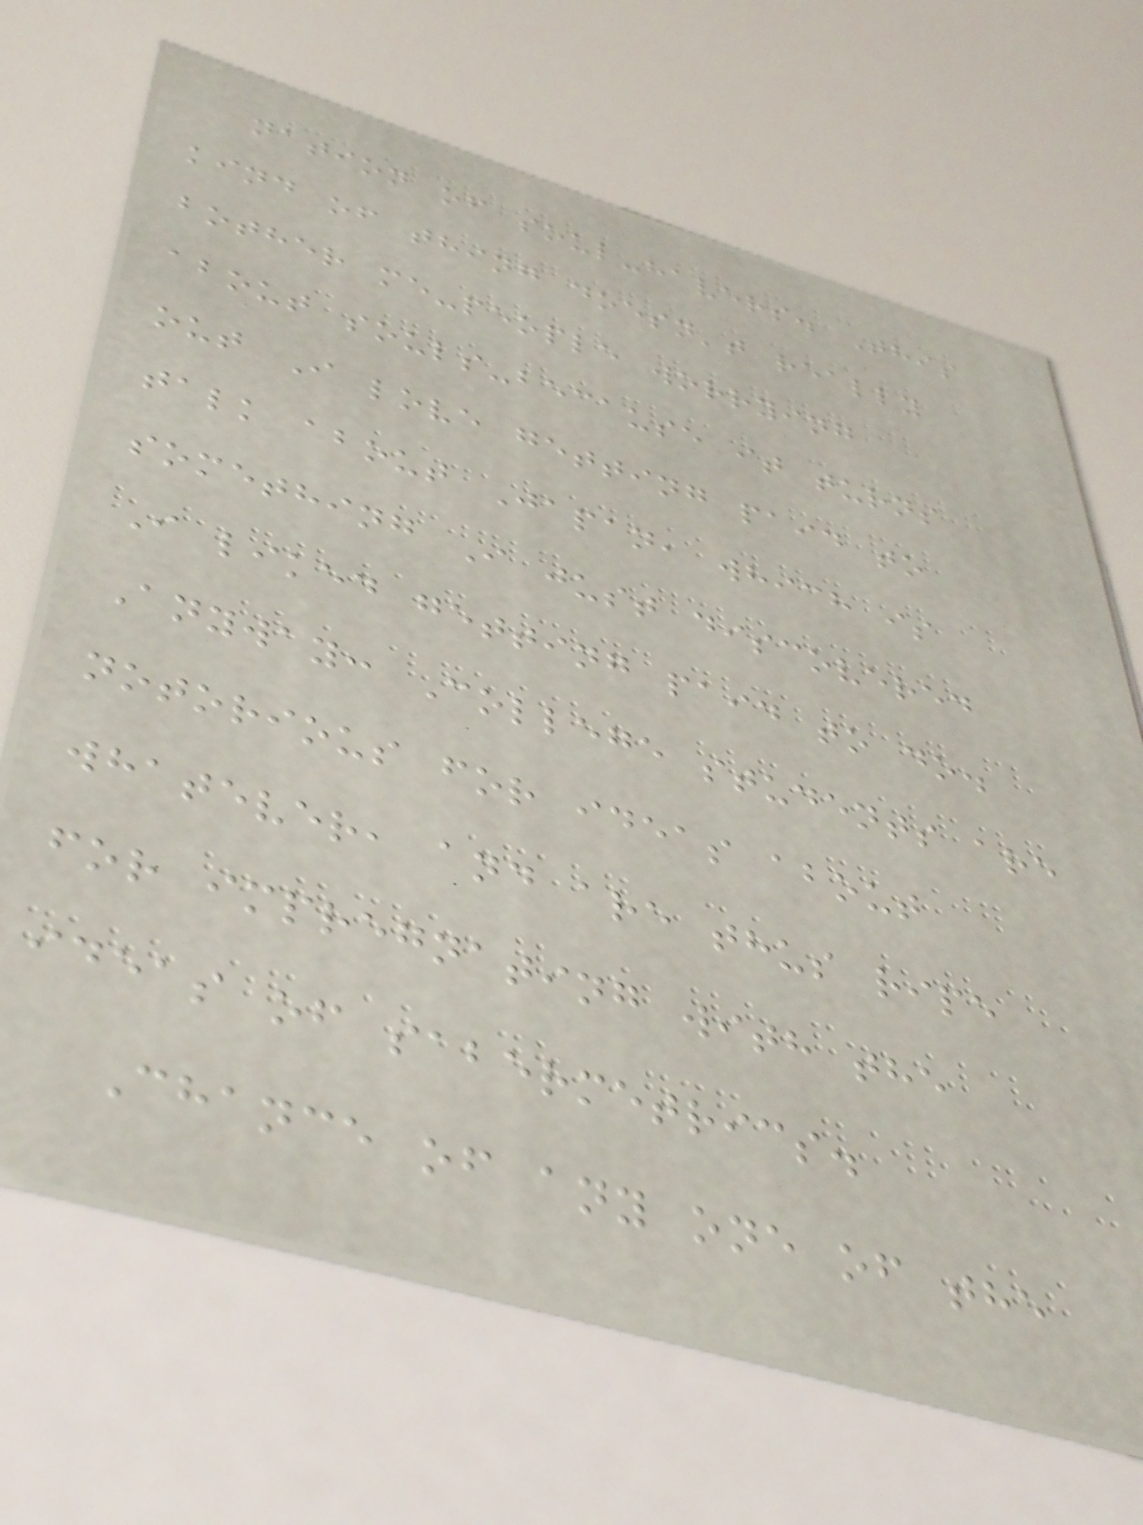nation of soul-havers. This
kind of thing doesn't really
bother me-people worrying
about souls-because it turns
out I love getting paid to
talk about Japan, which is
something I just discovered
I liked getting paid to do.
Anyway: College students are
notorious for ideas about
whatever, and are thus ripe
for impregnating with the
ideas of sabermetrics.
Chance of any one of the
